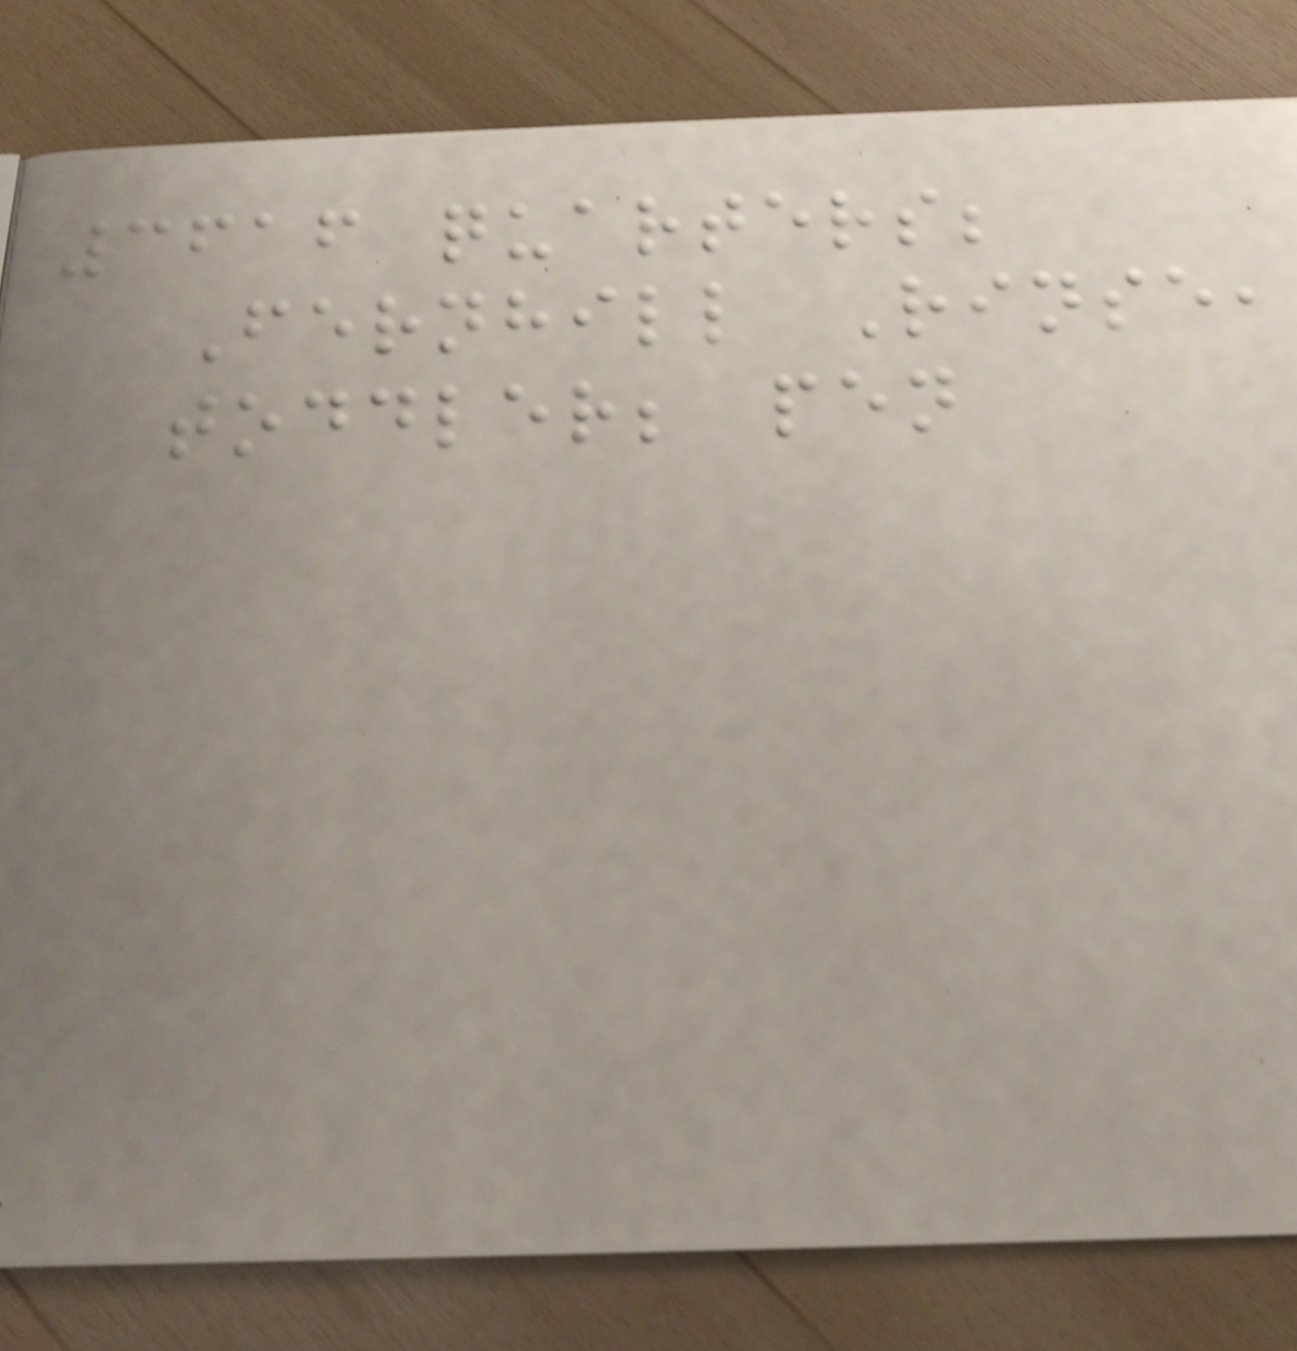3616 quarters;
Fernhill Rinse,
toddler; pen
